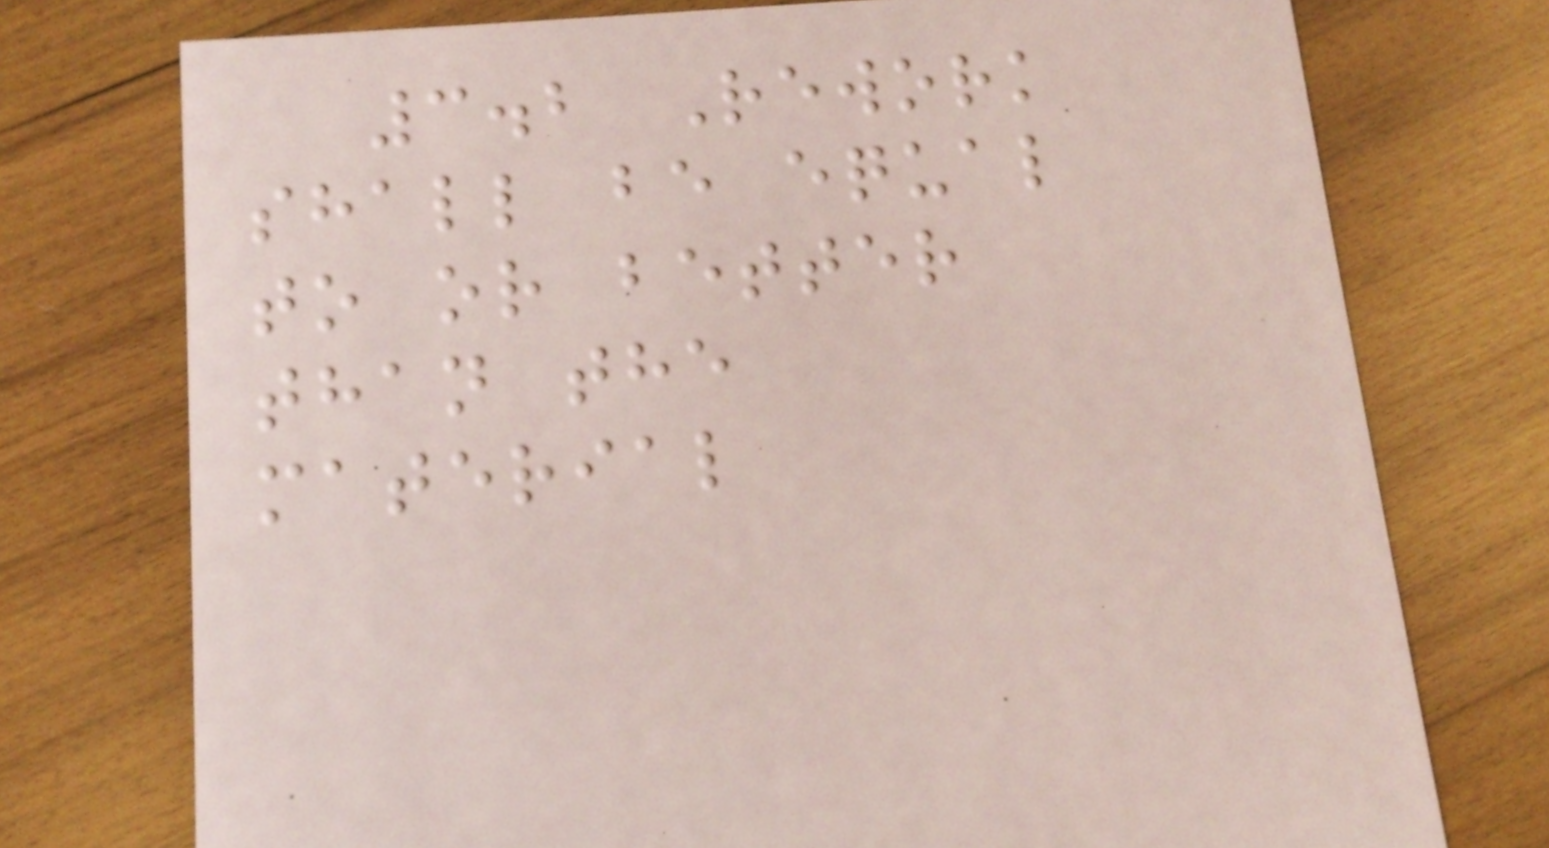3.2 Rework
shall be equal
to or better
than the
material
